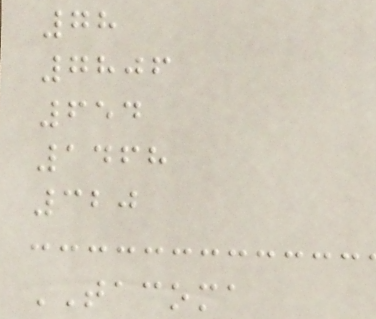78
7806
654
1468
320
TACOMA
